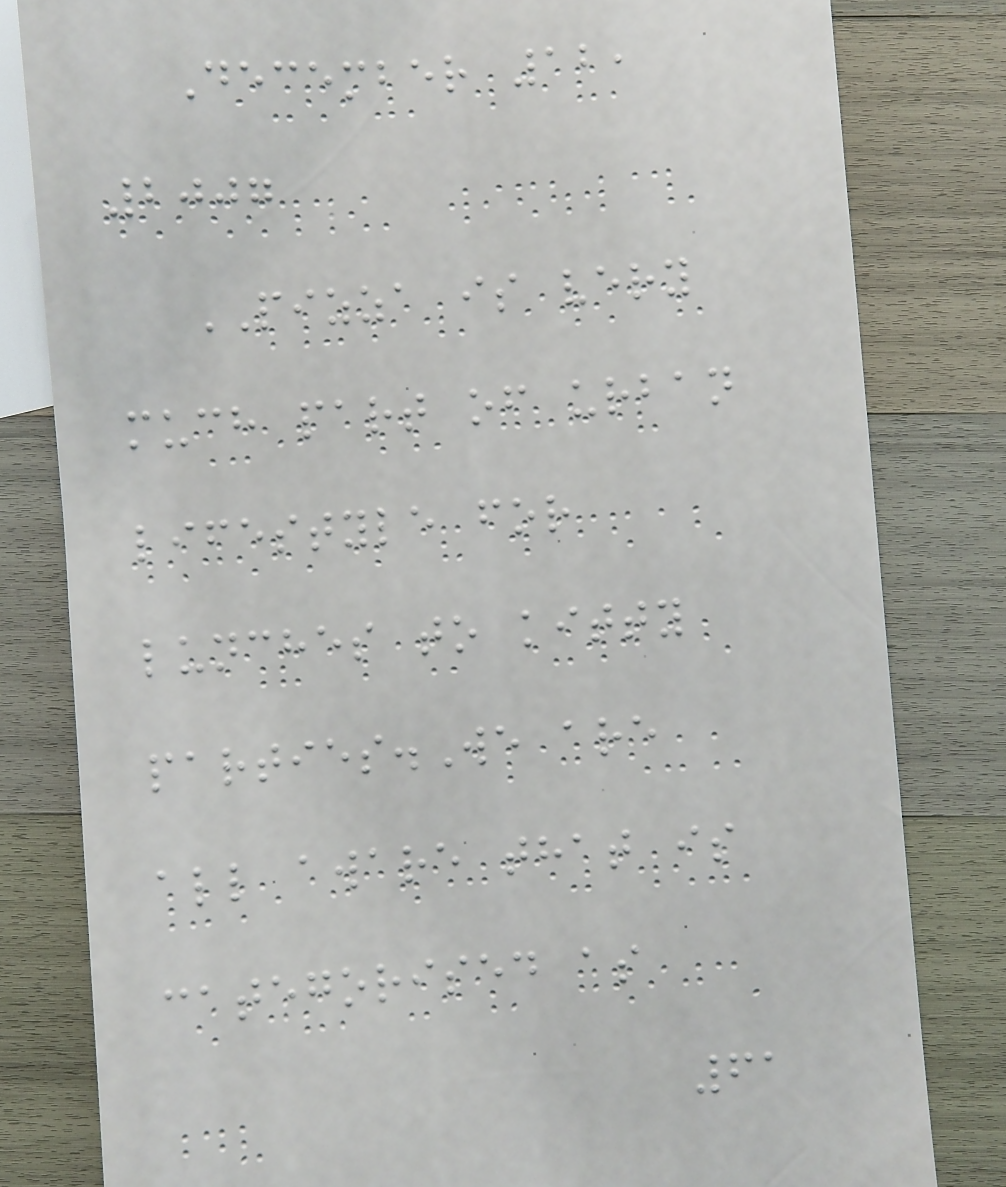December 12,
2007
PIZZA is very
much part of urban
lifestyle for
lunches to kitty
parties.We are
all aware that is
categorised as
61
